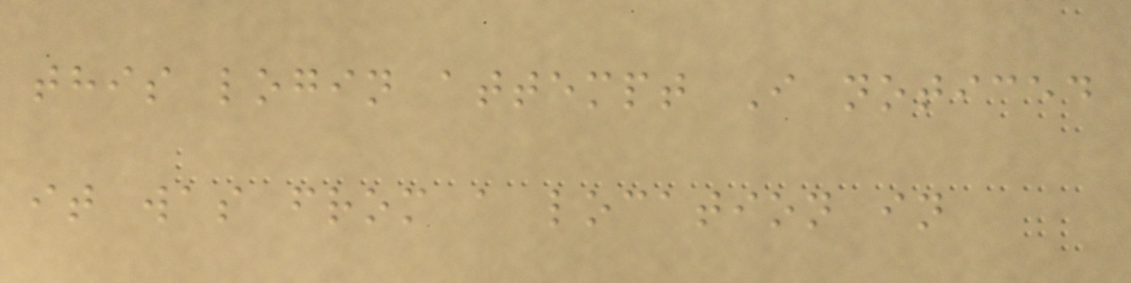this login attempt I noticed
it was from a location in
